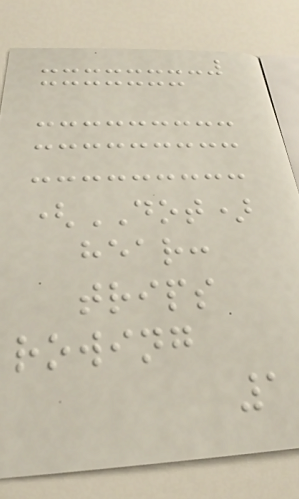(DOT)
hear:
trips
rowing
1
